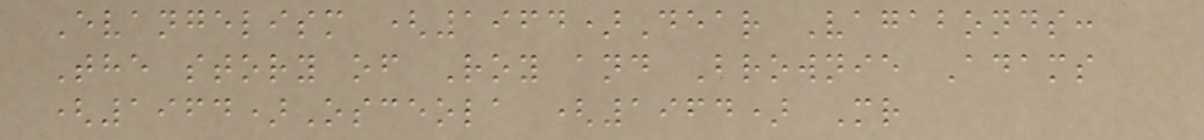Evangelism (1964)Dear Vagabonds:
The story of Roy and Brownie Adams
(1964)Osceola (1964) Mr
